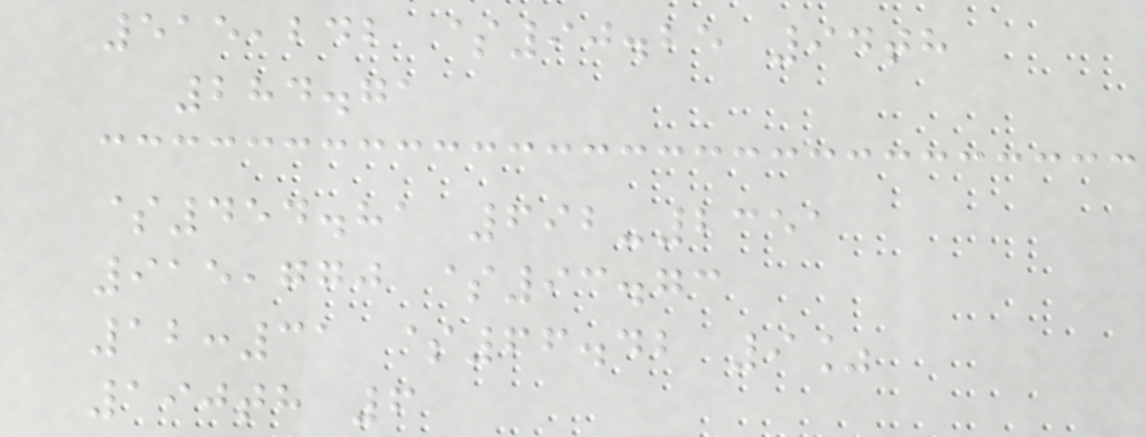515,242 $90.25 94th
284.71
$454.81 692-2351
915,770 $93.73
12:31 $66.42 9%
190th 6
